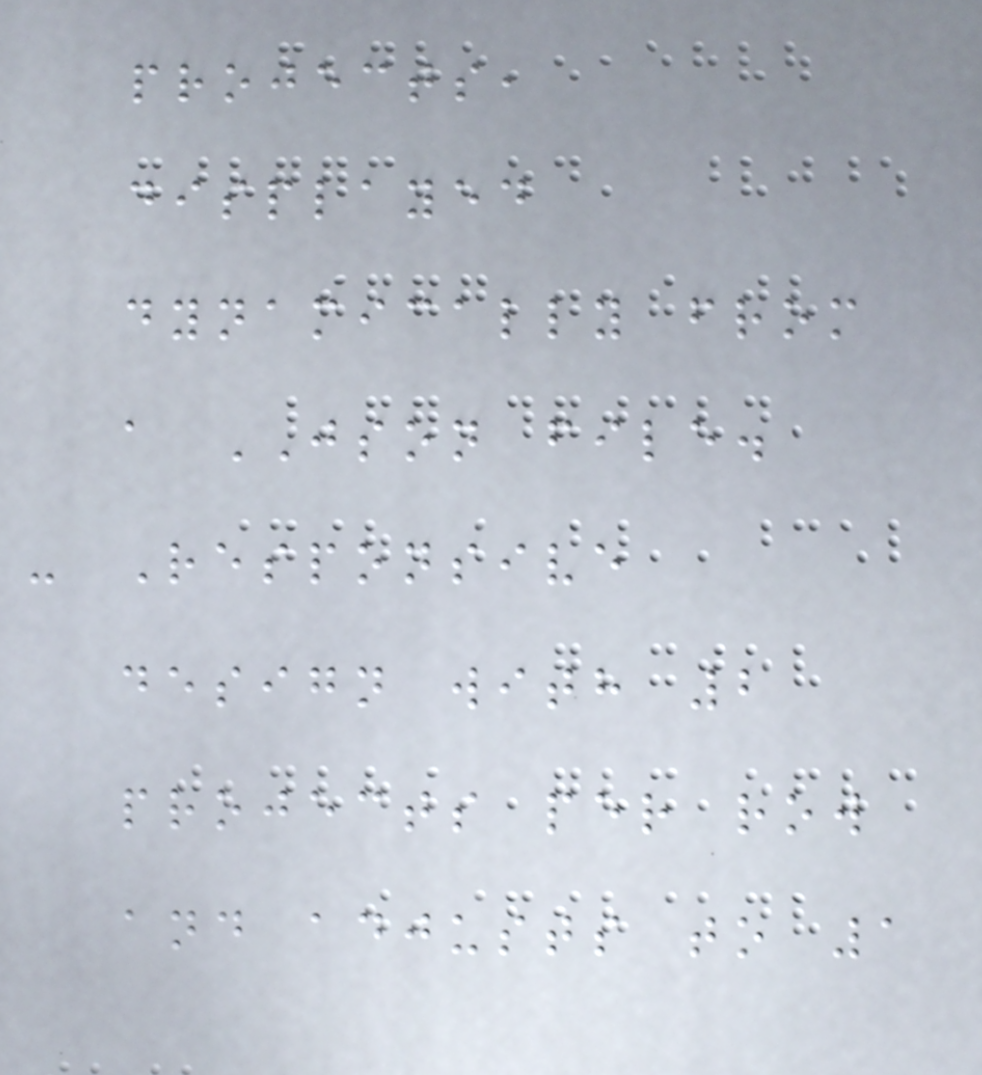projects,
displayed
dynamically from
a JSON file.
- Responsive
design with 2
projects per row
and adjusts to 1
